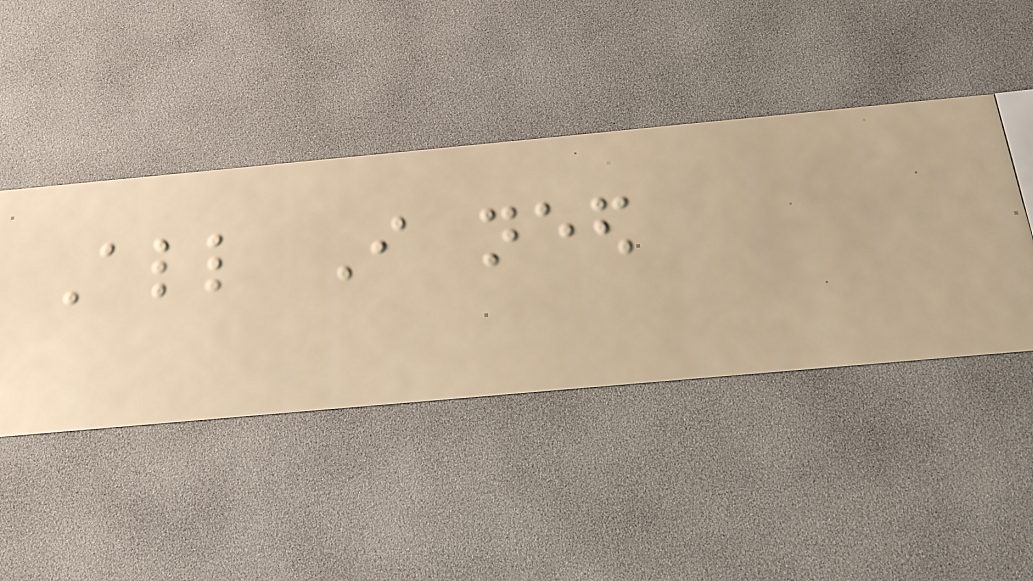All I need
